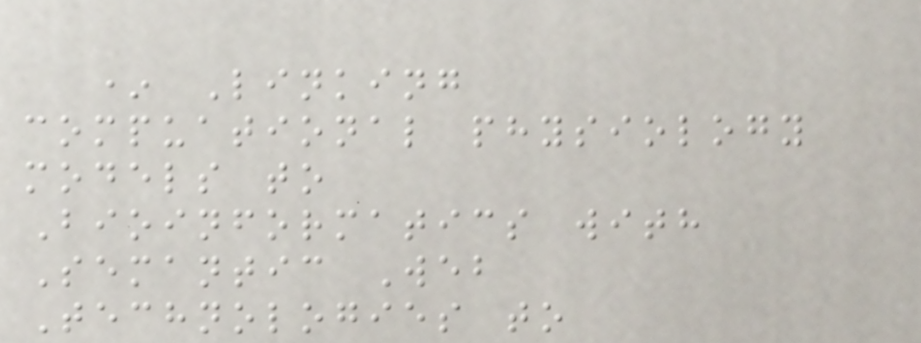* Linking
compuational physiology
models to
Bioinformatics with
Semantic Web
Technologies to
